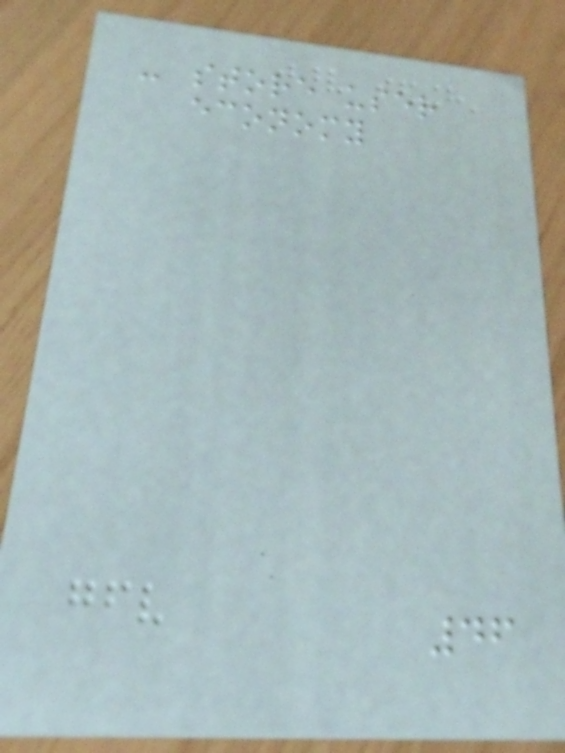- store user
economy
46
